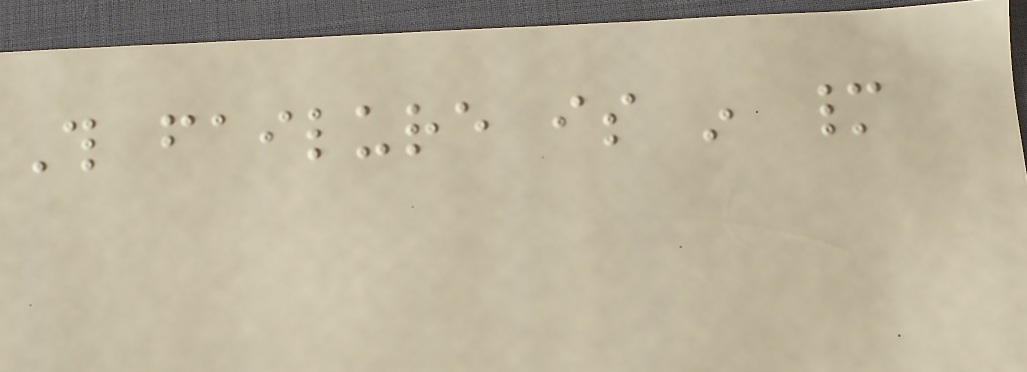This failure is in many
